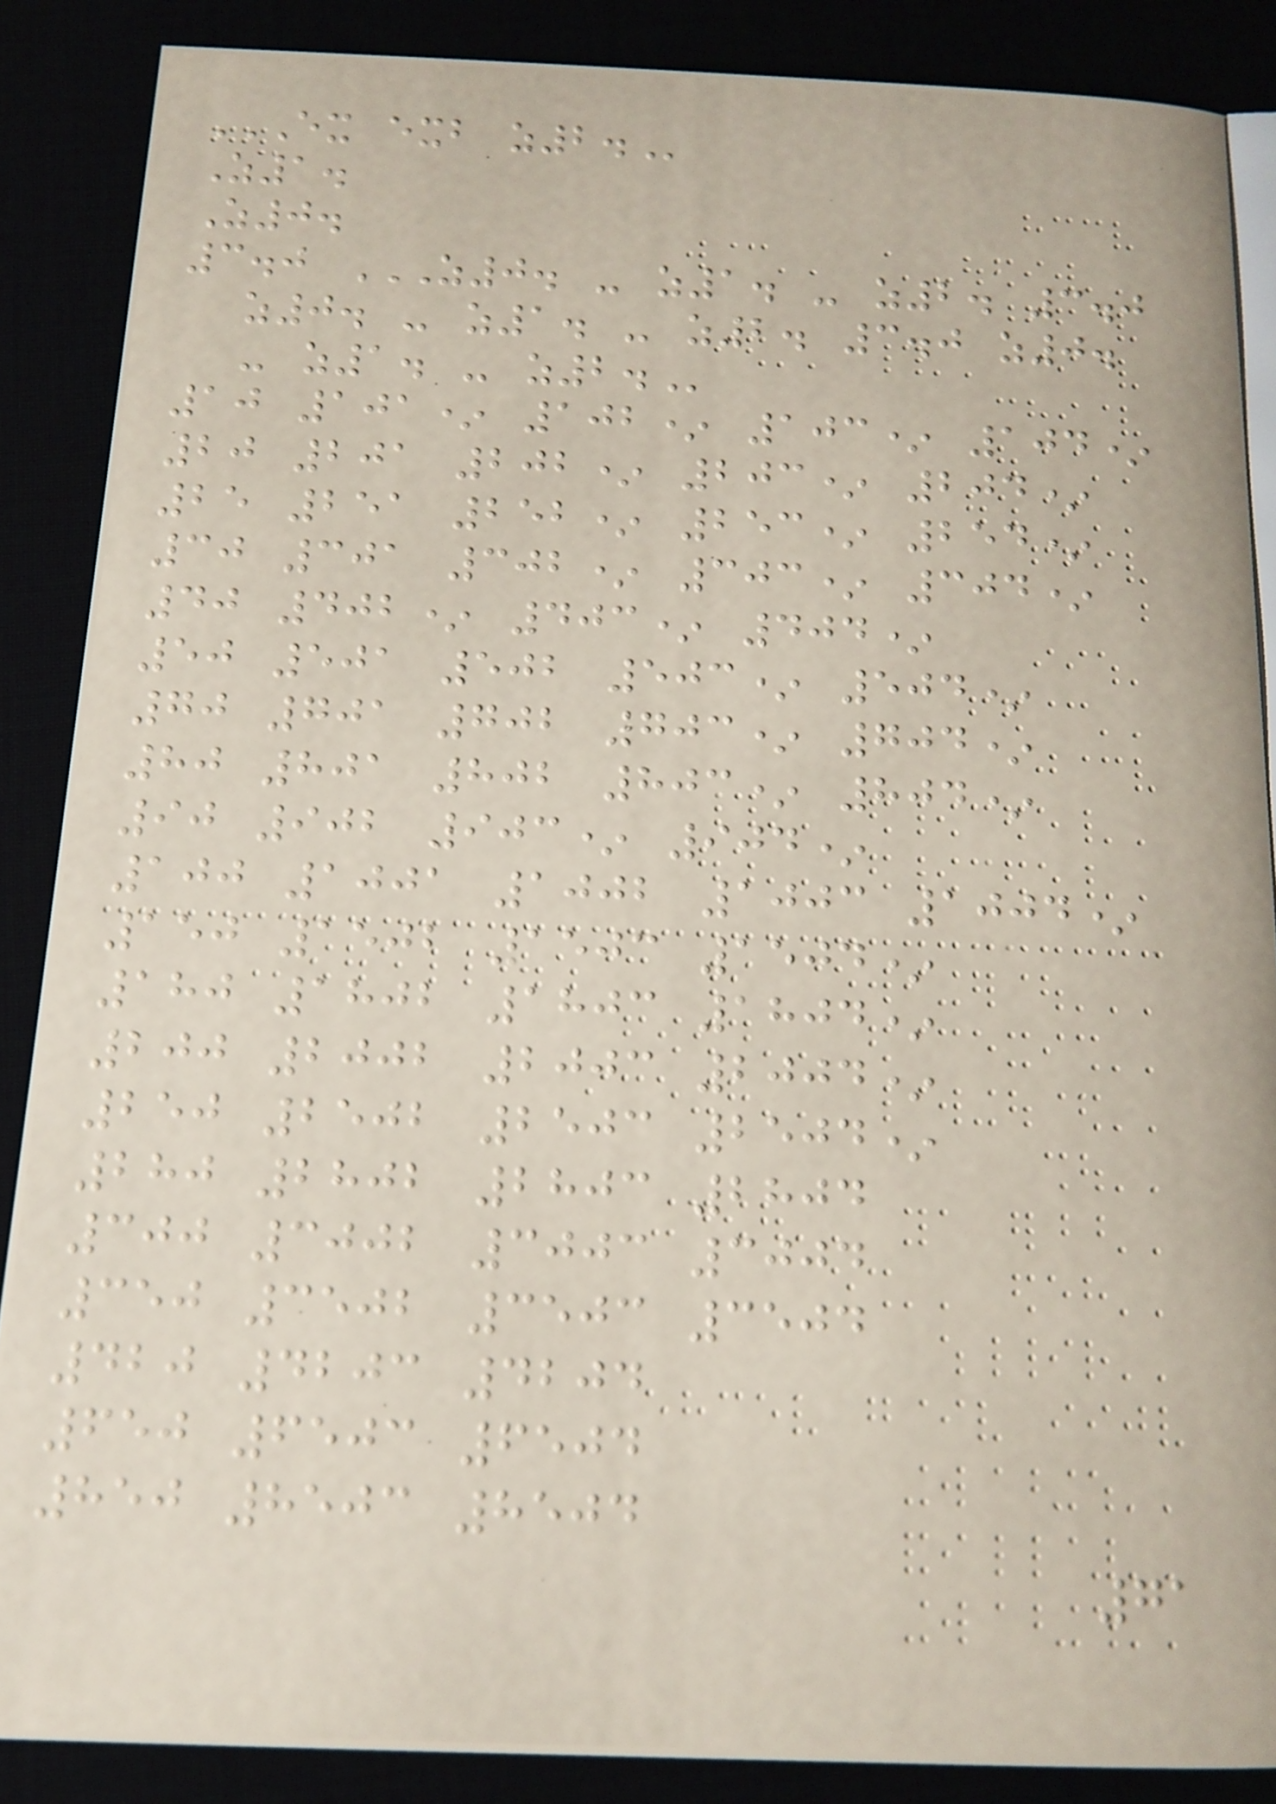EX EXB Z2.
Z1.
Z0.
3.0 Z0. - Z1. - Z2. 3.0
Z0. - Z1. - Z2. 3.0 Z0.
- Z1. - Z2.
10 101* 102* 103* 104*
20 201 202* 203* 204*
25 251 252* 253* 254*
30 301 302* 303* 304*
40 402* 403* 404*
50 501 502 503* 504*
70 701 702 703* 704*
80 801 802 803* 804*
90 902 903* 904*
100 1001 1002 1003 1004*
150 1502 1503 1504*
180 1802 1803 1804*
200 2002 2003 2004*
250 2502 2503 2504*
280 2802 2803 2804
300 3002 3003 3004
350 3502 3503 3504
420 4203 4204
650 6503 6504
850 8503 8504
71
